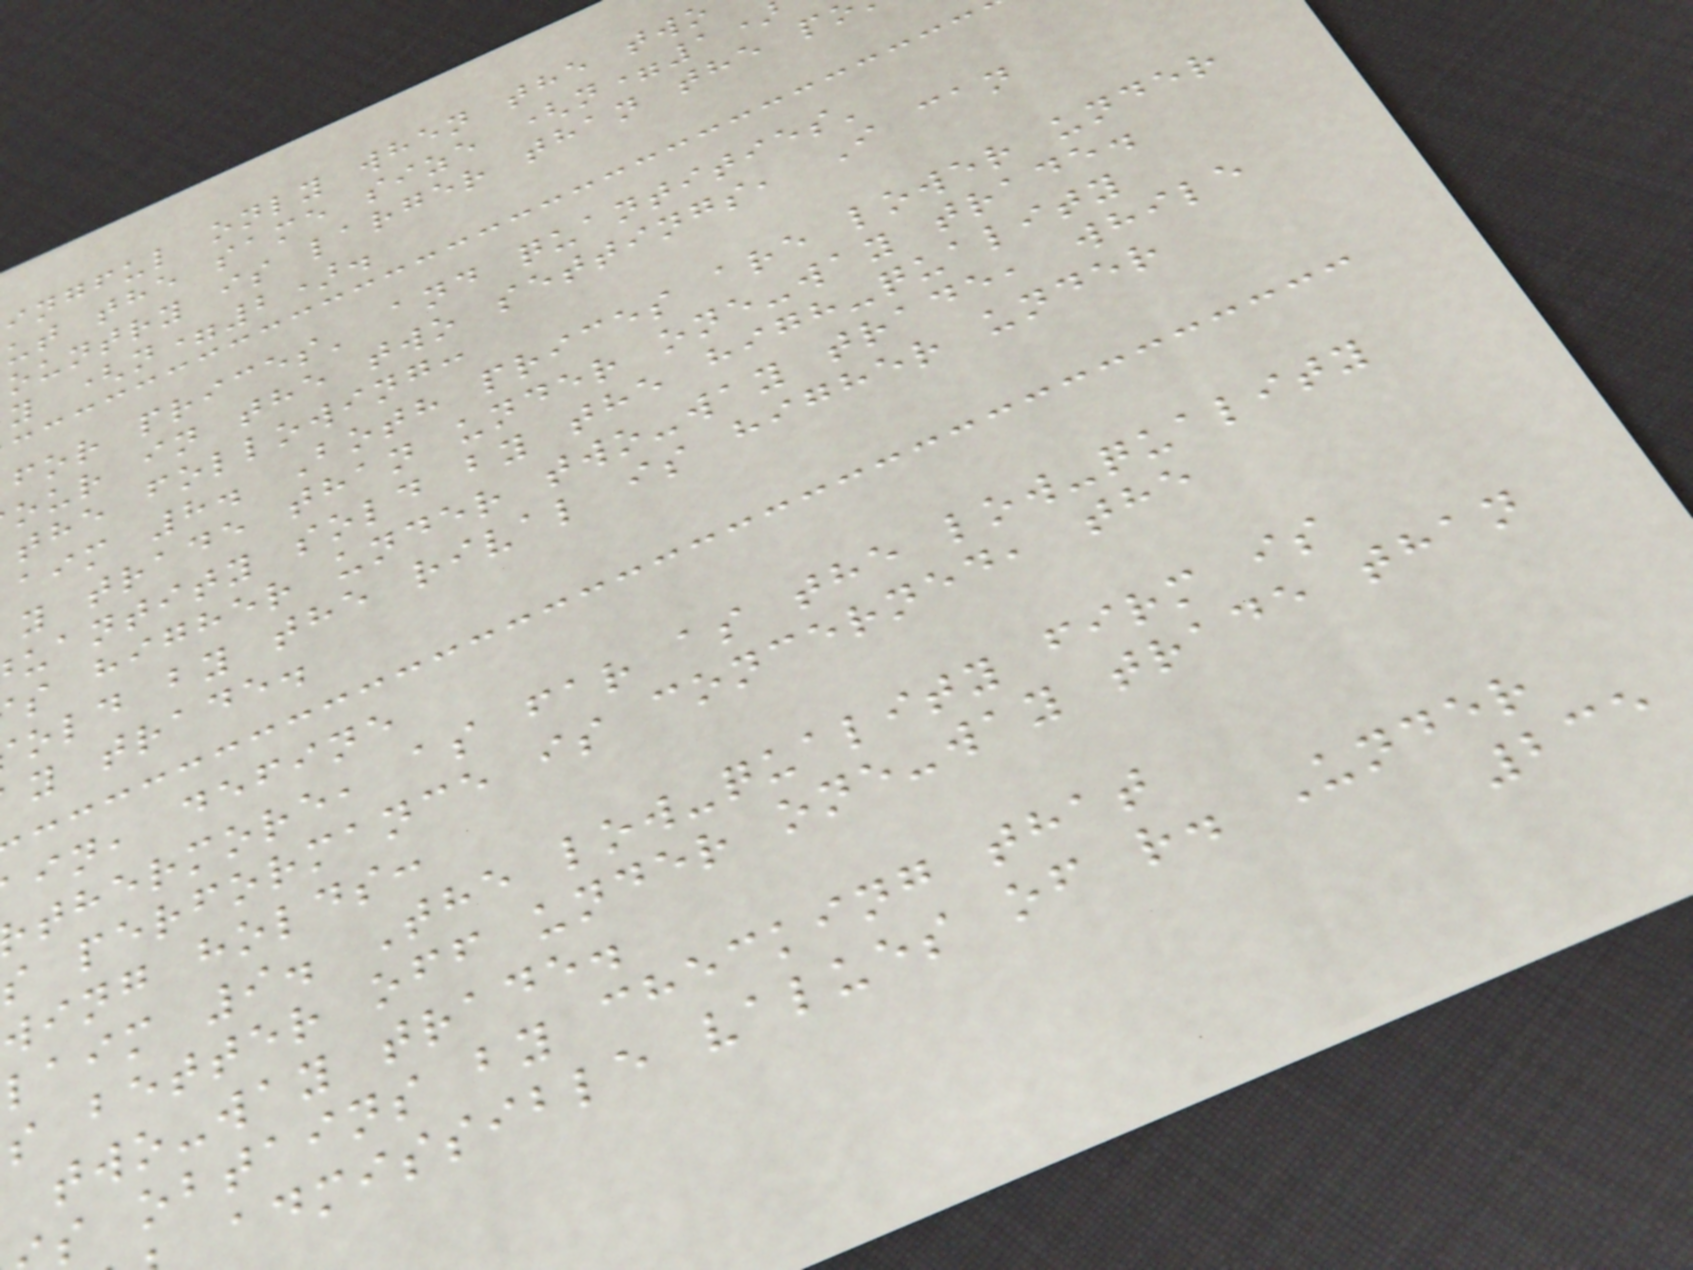ingful only when the two
ut the same size (n=1
ountry is larger than the p
y (n=2).
for prices' and quantities'
our in the two settings, I can
the following:
aim 8. Both prices are lower under
y trade than under one-way trade.
uantity sold by the high-quality
s higher under two-way trade, while
old by the rival is higher under
y trade.
in, define
thermore, as far as the low-quality
s performance is concerned, the
wing holds:
laim 9. The low-quality firm is
s better off under one-way trade than
two-way trade.
s obtains by checking that
admissible values of r. Under
235
